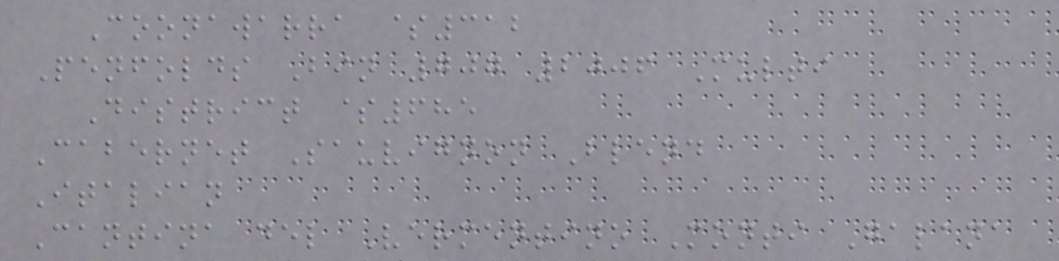Coonawarra $312
Penfolds Bin 707 2006 Multi
District $685
Cabernet Sauvignon Blend
Italian
Cantina del Vermentino Monti Galana
